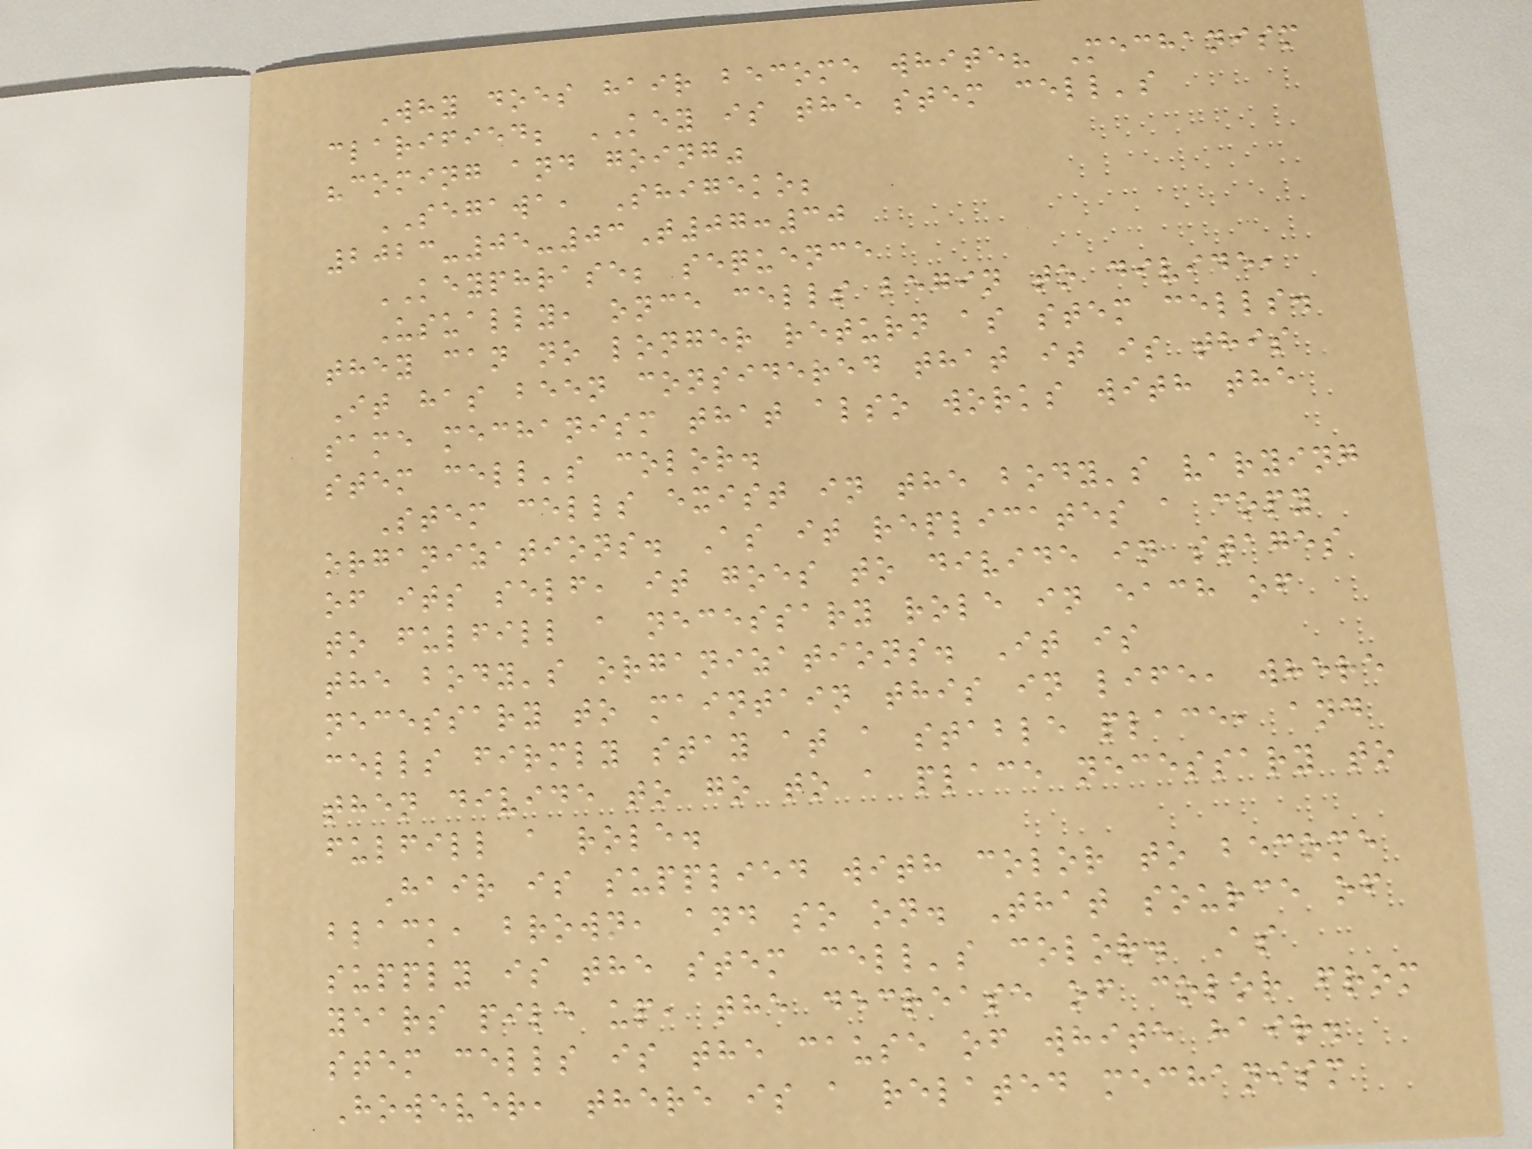Why does hair become white? Mechanism
clarified; KEY is the stem cell's
"coming and going"
SEGAWA, Shigeko;
2023-05-03T07:30
KEYPHRASE; sequence
Usually, once cells begin to divide,
they can no longer return as stem cells.
It has been considered that it is this
same mechanism that also works with the
stem cell's color.
Stem cells exist in the body's varying
organizations. As it replicates a copy
of its self, it goes to divide in stages
to fulfill a necessary role in each of
the body's organizations. It is
necessary to maintain this in life, where
cells firmly stay at a stable place, and
then divide to go to a place necessary to
fulfill a role.
Hair is supplied with color to become
black, brown, and so on. That source of
supply is the stem cell's color. As
years pile up, the decrease of color from
stem cells is the cause of white hair.
However, there is a related mechanism
